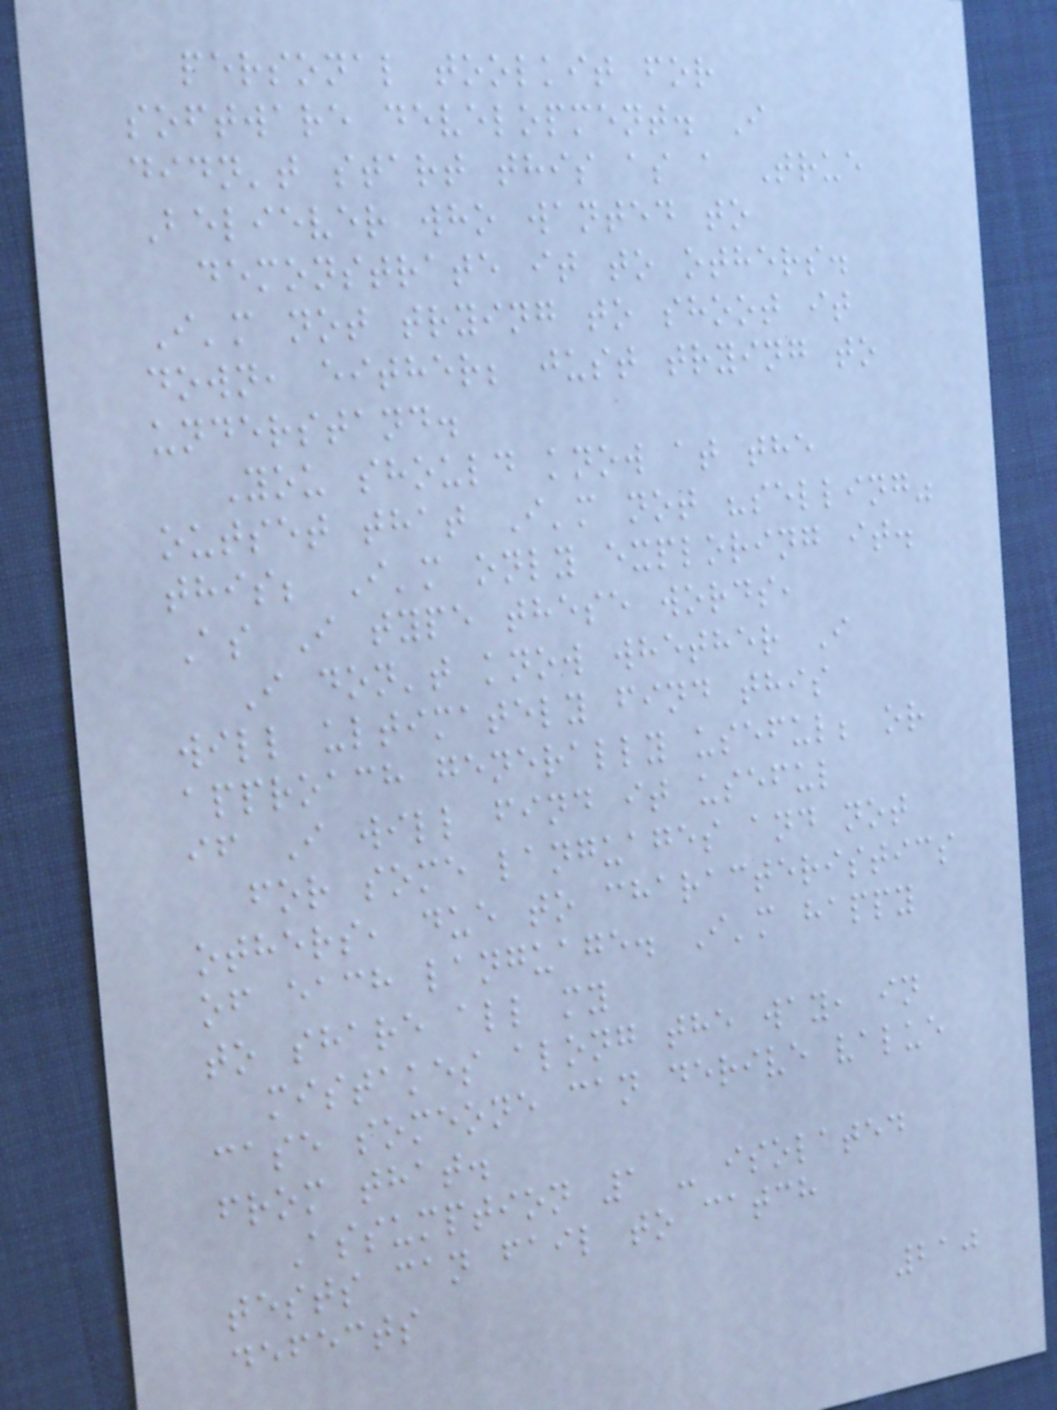personal toolkit for
software development. I
didn't start this as a True
Believer who wanted to
demonstrate it to others.
I'm not trying to shoot it
down, either; just trying to
understand.
You should know at the
outset that I'm not "selling"
this; I'm only exploring it.
As I type these words,
I don't know whether I
will ultimately find this
approach generally useful; or
if I will find it useful
for some languages and not
others, due to characteristics
of each language. I'm happy
to share all my
mistakes along the way, in
case someone can derive value
from that.
Assumption 1 - isolated
tests can fail to catch
defects
210
